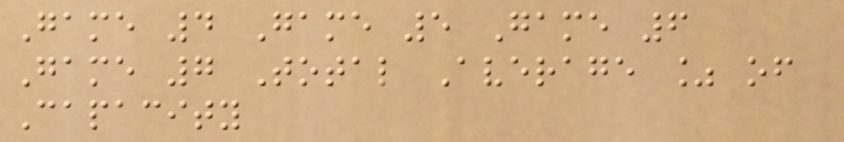Game 4 Game 5 Game 6
Game 7 Total Average % of
Capacity
